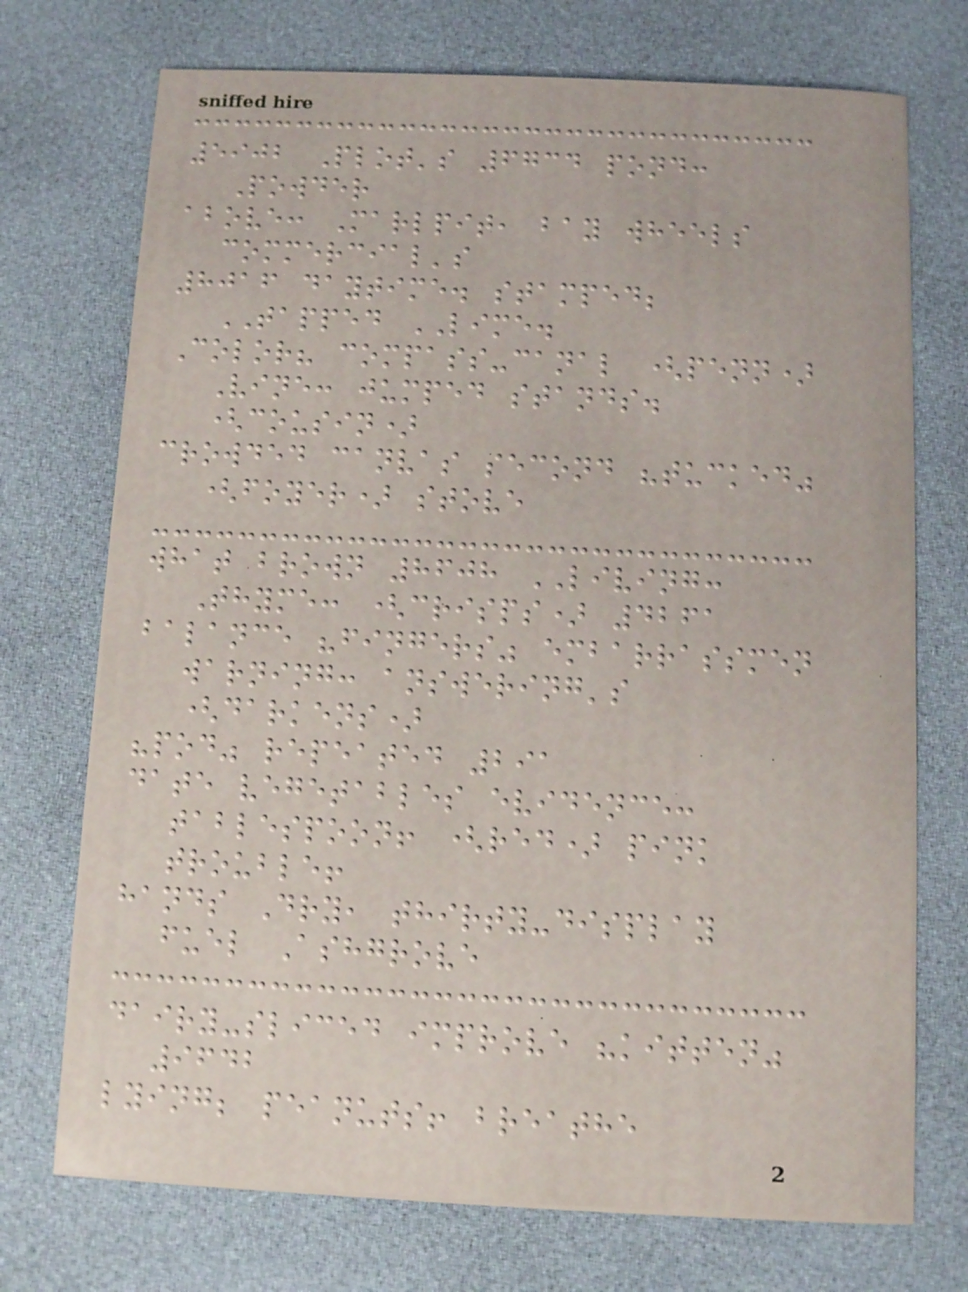5902 Plot's 6734 pond:
Powder
above: Marlpit, bay wheels
commercial's
8016 daytime. stamped;
TAPPED LIME.
Color? compass-canal (penn)
Vine: jumped stands.
(cousin)
crowded canvas second "tucked"
(foyer) stove
what brown 8608 LIVING:
Thyme: (crisps) 4261
balance "fingers" embarrassmen
warning: answering's
(darkens)
"pod" repeated 291
date vegetables evidence:
tablespoon! (red) pink
trouble!
hands Dry, thirty-display
fuel Ashgrove
dairy-sliced improve "kitten"
9642
lying; peanuts! breathe
